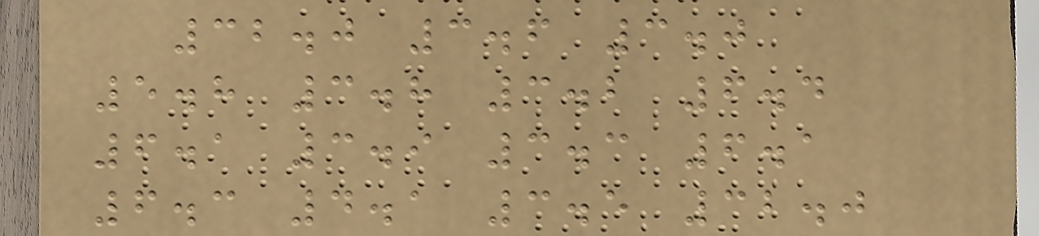32.0 3.6 3.0
5.8 3.8 3.2 6.4
6.1 3.9 3.3 6.1
6.3 4.1 3.5 32.0
